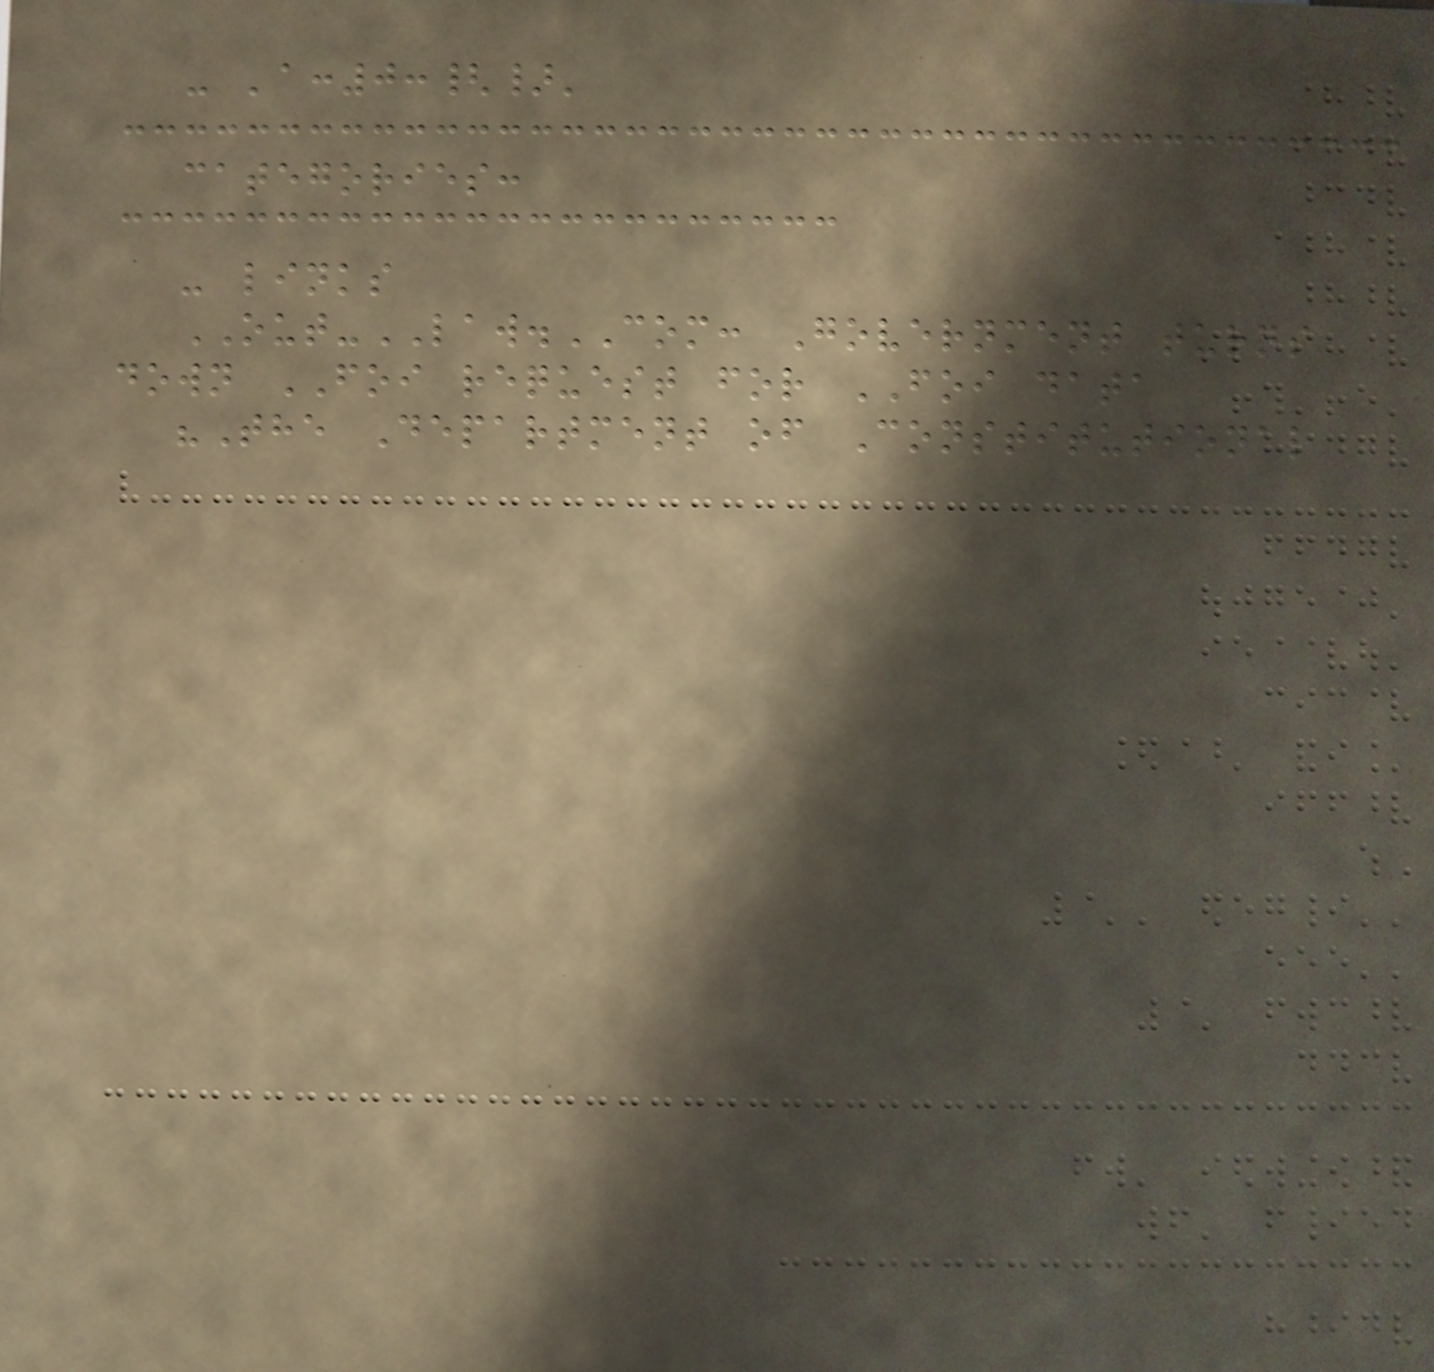- 'a:0:{}'
categories:
- links
OUT-LAW.COM: Government turns
down FOI request for FOI data
"The Department of Constitutional
